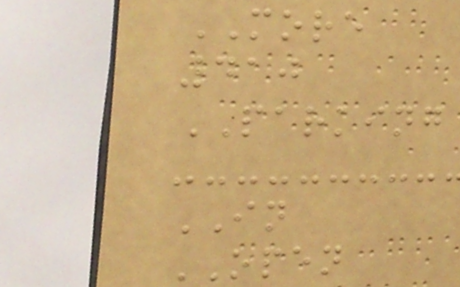MORE
410
PARKING
IN
OPEN
